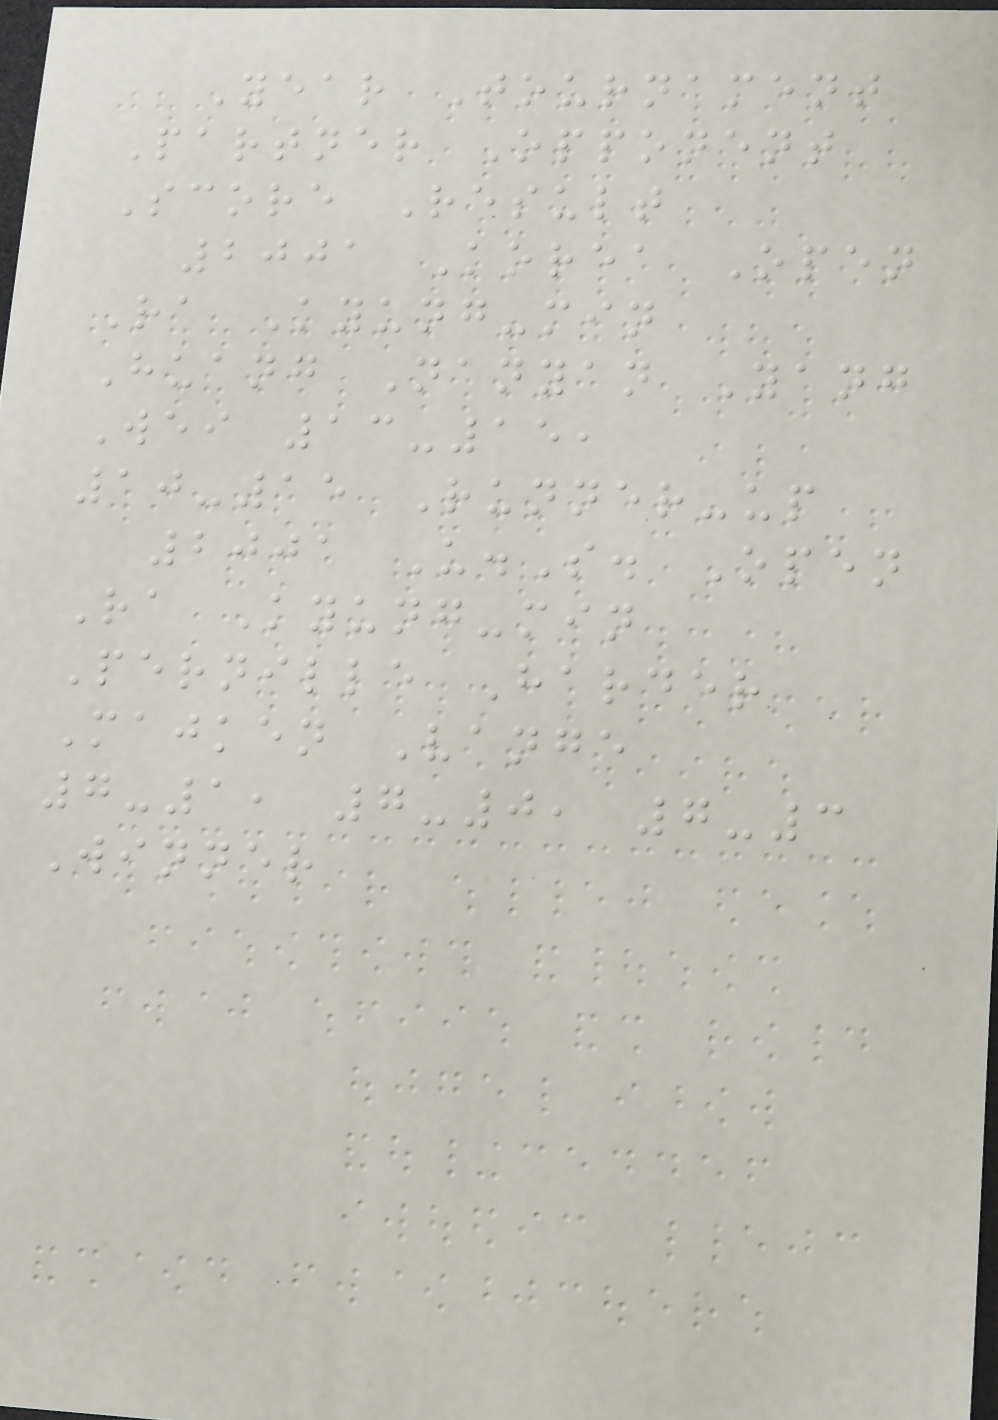Year Tournament
Partner Opponent
Score Result
2001 Korea Open
Ra Kyung-min
Huang Nanyan Yang
Wei 13-15,
10-15 Runner-up
2001 U.S. Open
Ra Kyung-min
Pernille Harder
Majken Vange
7-1, 7-0, 7-3
Winner
